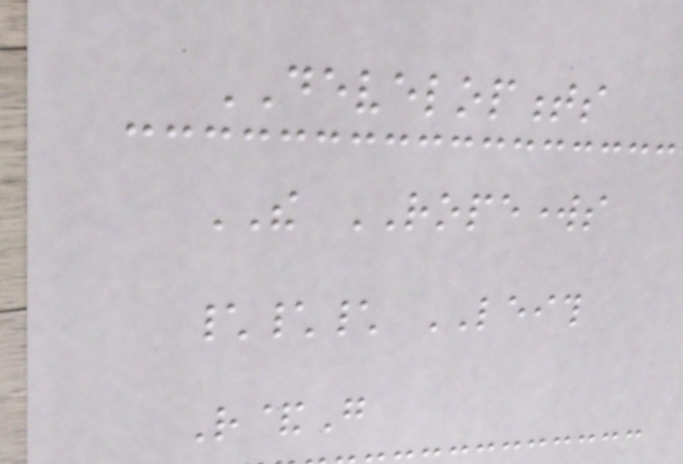DEVELOPMENTS
THE ROPEWORKS
\\\ LEITH
R&G
